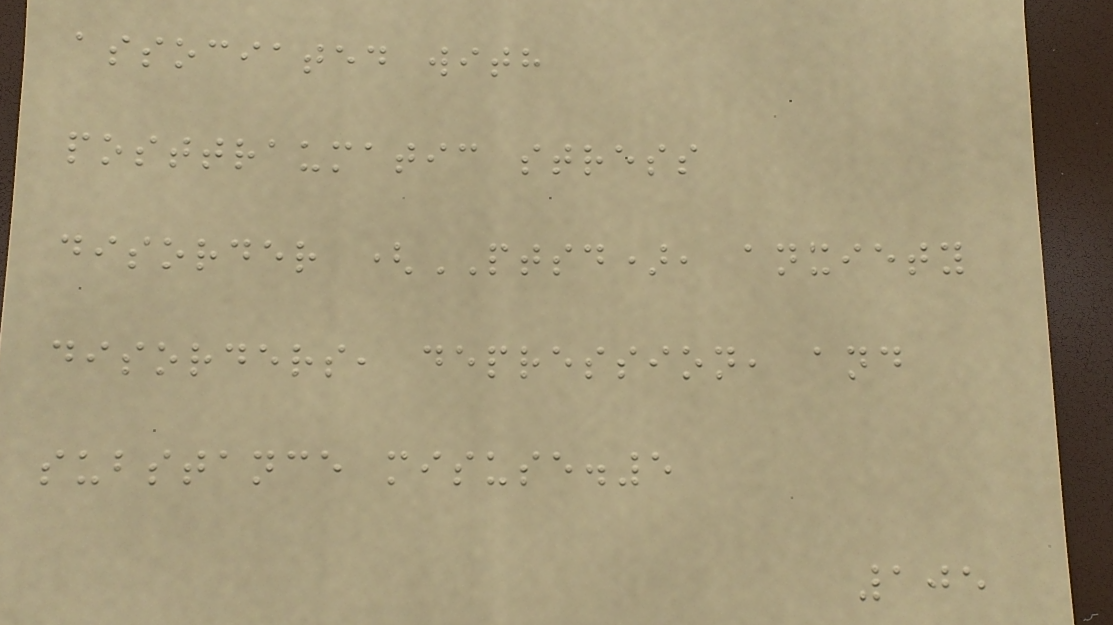associated with
posttraumatic stress
disorder (PTSD), anxiety
disorders, depression, and
substance misuse.5
105
